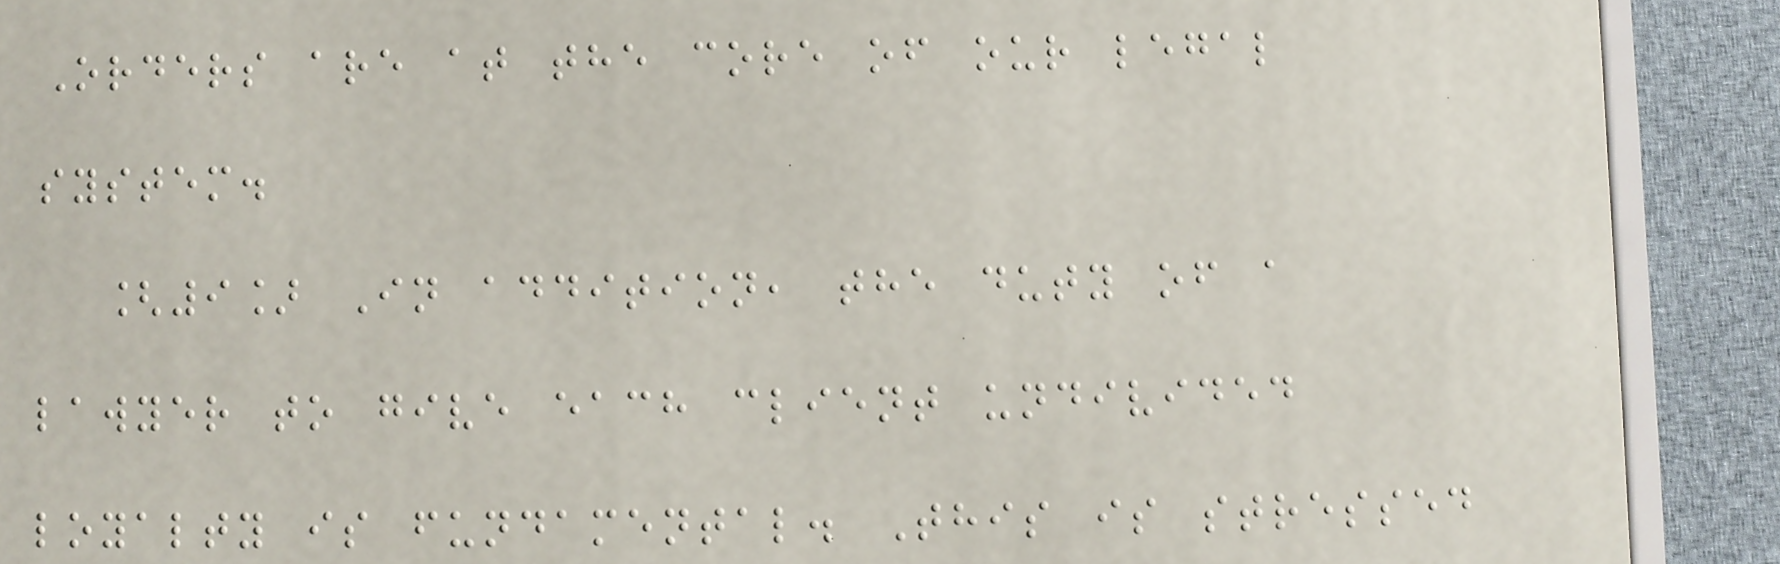Orders are at the core of our legal
system.
[9] In addition, the duty of a
lawyer to give each client undivided
loyalty is fundamental. This is stressed
